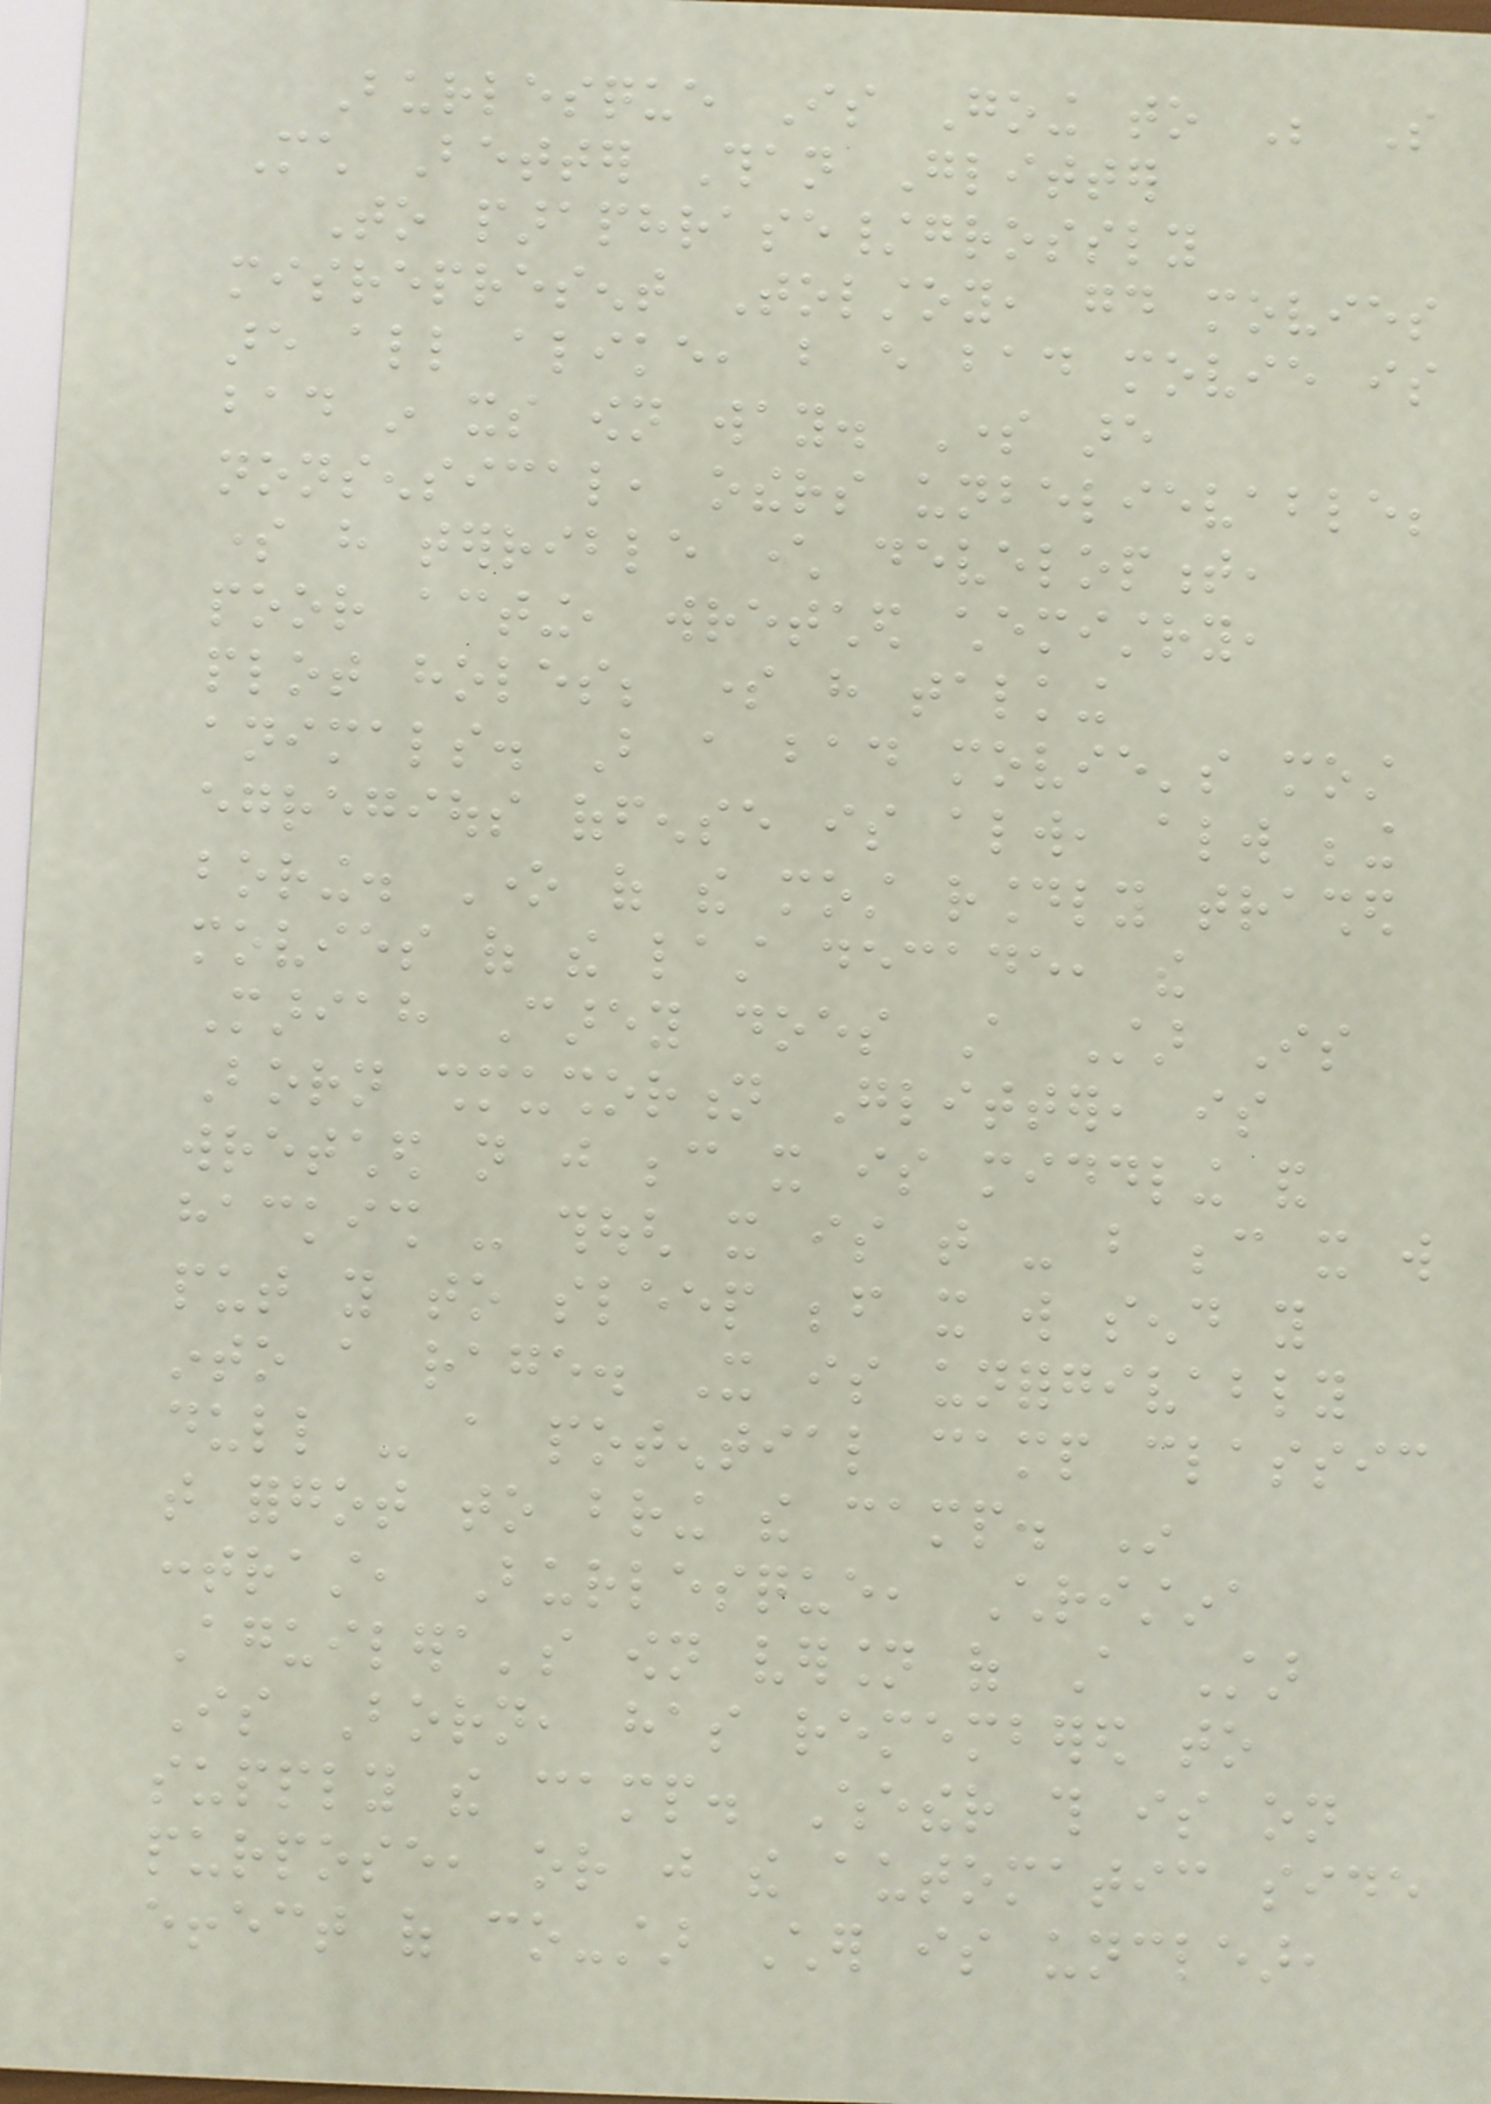Burlesque Is Going to Be So
Much Better Than Glitter
To paraphrase/grossly
misrepresent Tolstoy, good movies
are all alike, but every bad movie is
bad in its own way. Some are
nonsensical, others unbelievable;
some have terrible character development,
poor acting, wretched chemistry,
plot holes; some have talking
animals. But a bad movie's most
egregious offense is always, always being
boring. One of the most roundly trashed
movies of the last decade, the
Mariah Carey does A Star Is
Born shmushortion Glitter, is
wretched not just because it is middling and
hackish - though it is that - but because it will
put you to sleep before it will send you
into a rage. It is unforgivably
dull - a potential camp classic
that forgot to bring the camp. In
contrast, Burlesque, Christina
Aguilera's own version of A Star
Is Born, has remembered to
supply the camp. Whether this is on
purpose, or just the automatic side
effect of co-star Cher is unclear,
